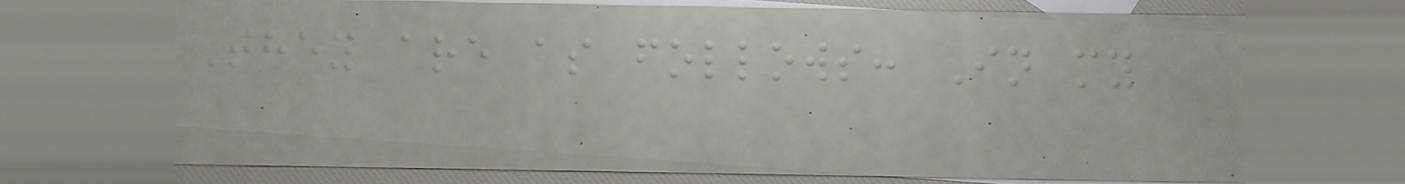They are as follows: In my
